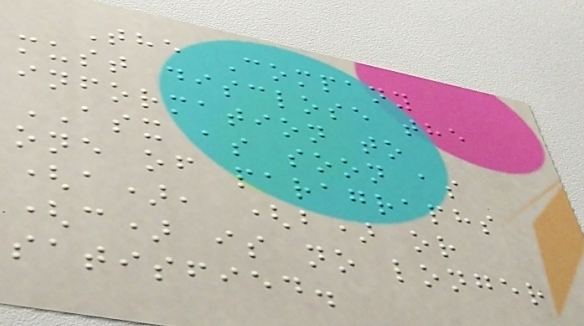The Company
must disclose the
information to
ASX as soon as
one of paragraphs
(a), (b) or
(c) is no longer
satisfied.
